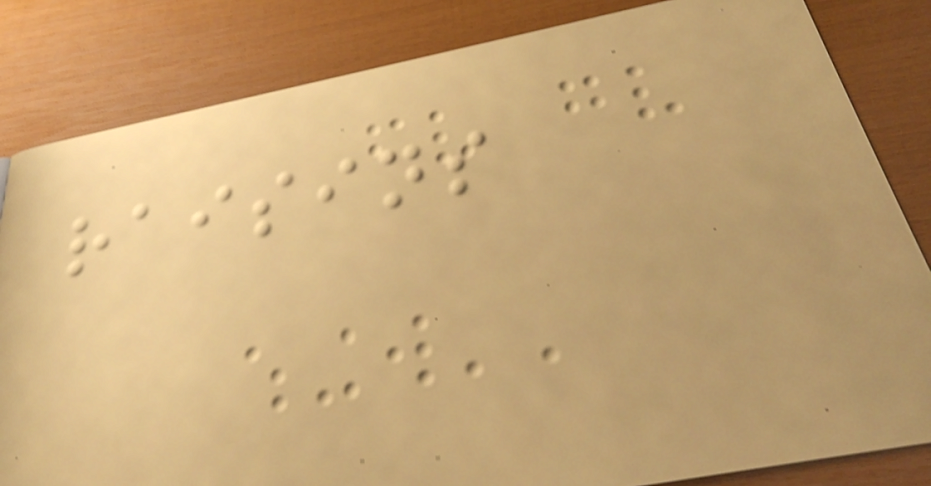raisins
